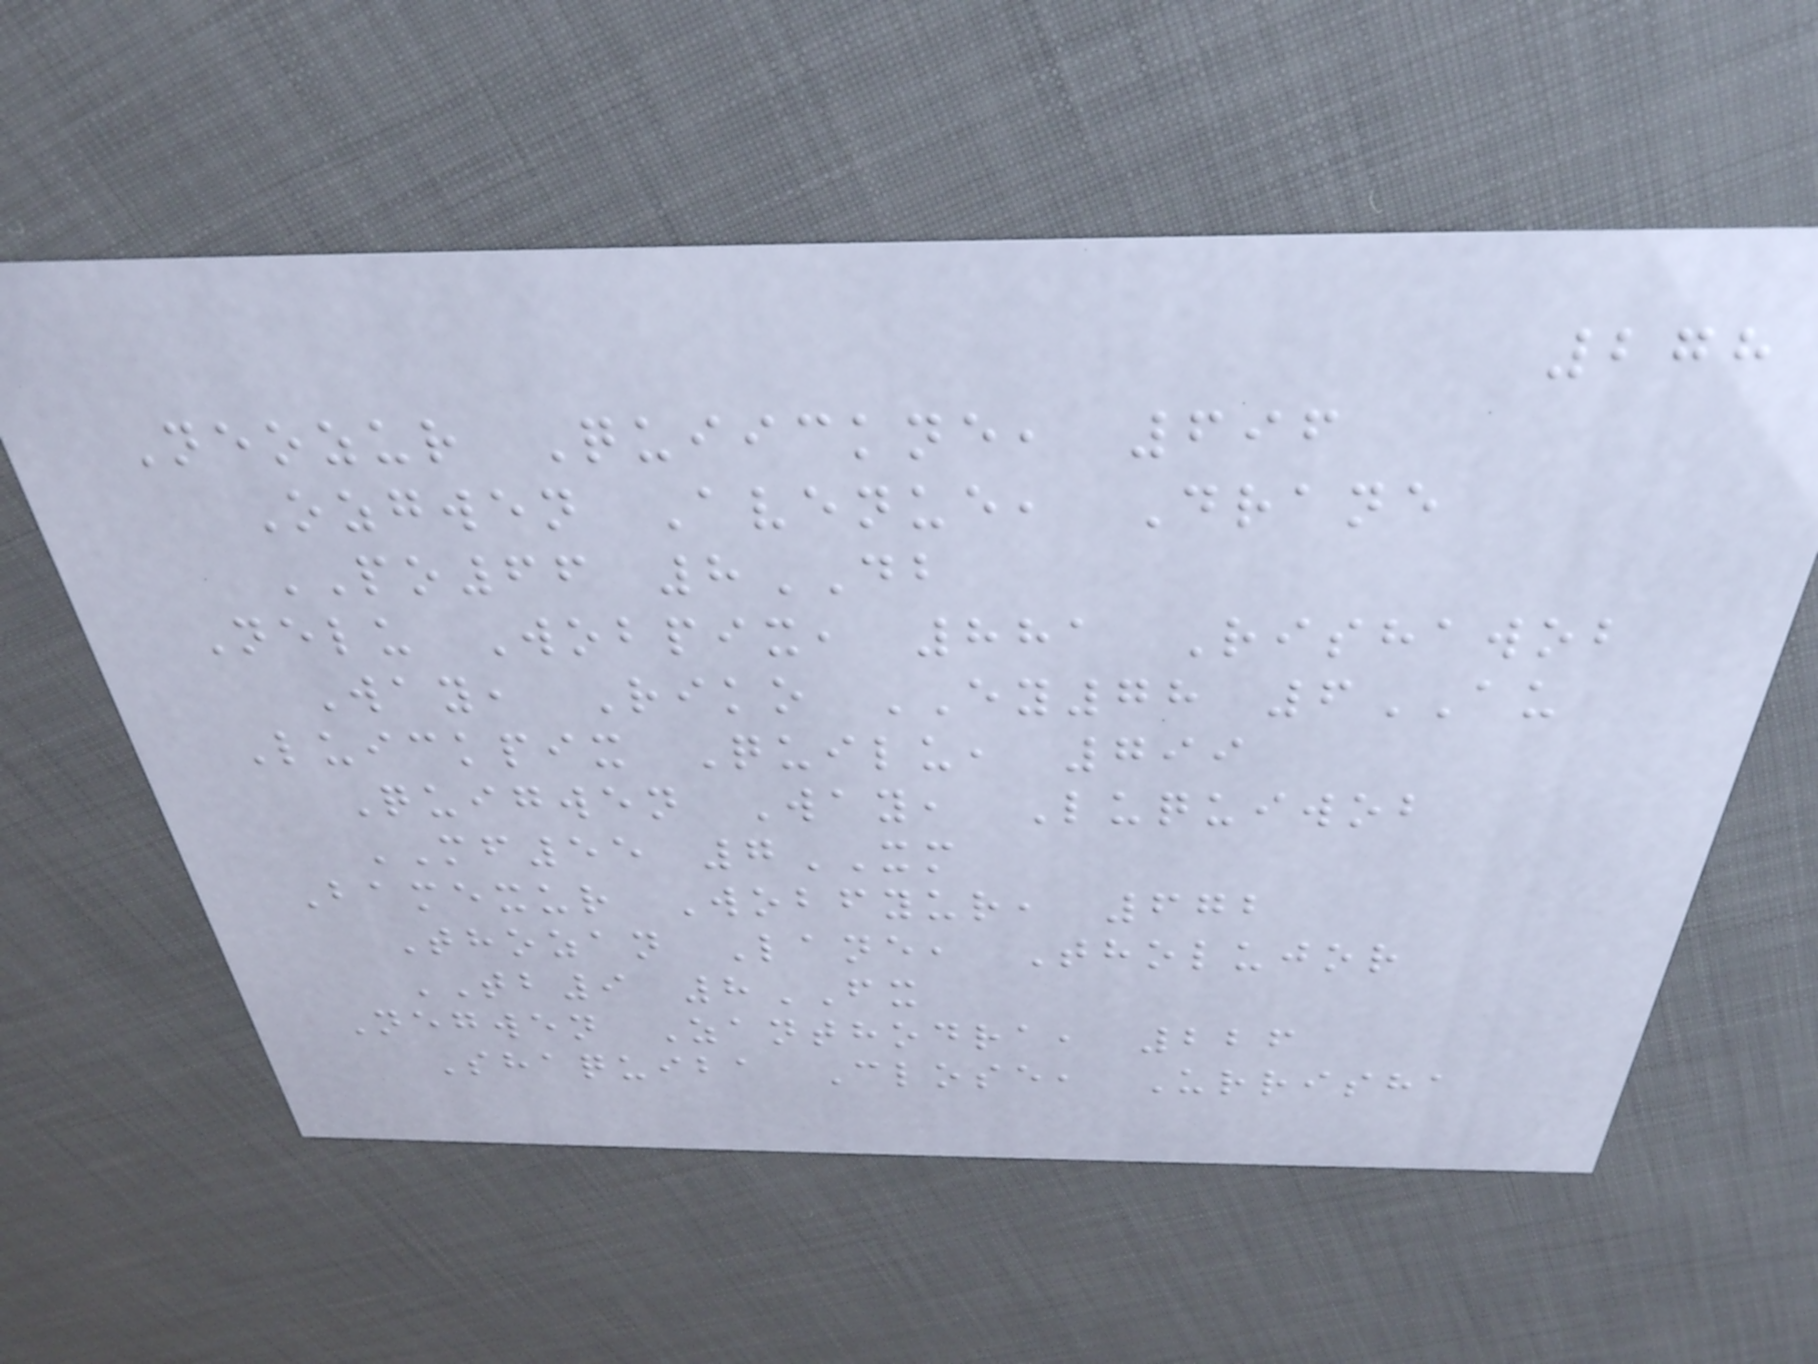278
Neozur Quiickne, 696
Ozgwen Avenue, Drane
PO66 8DB
Nelu Wobpix, 881 Rishawob
Way, Riko EY78 6AU
Luickpix Quilu, 799
Quigwen Way, Luquiwob
MF55 7XM
Bamexur Wobfyur, 672
Thozan Lane, Tholujor
TB9 8FX
Negwen Zanthodra, 226
Shaquiba Close, Urrisha
